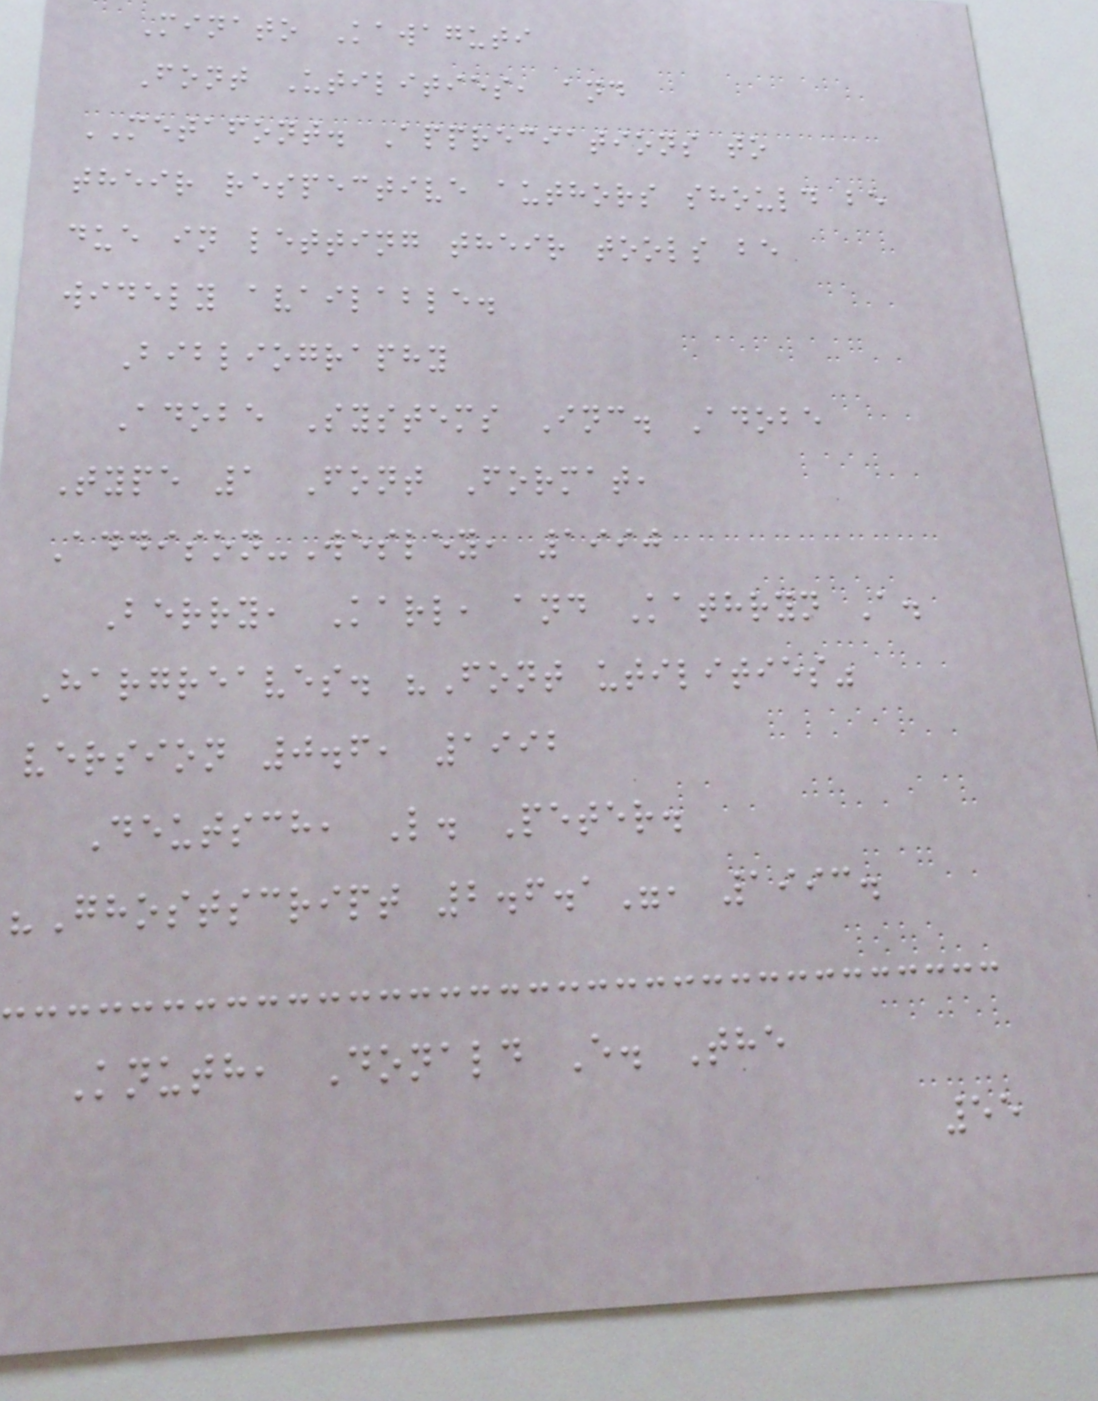Minato Kawaguti
Font Utilities, and
METAFONT. Appreciations to
their respective authors should be
due in letting their tools be
widely available.
Bibliography
Adobe Systems Inc. Adobe
Type 1 Font Format,
Addison-Wesley, 1990
Berry, Karl, and Kathryn A.
Hargreaves. "Font utilities"
version 0.6, 1992
Deutsch, L. Peter.
"Ghostscript 2.6.1", 1993.
Knuth, Donald E. The
55
